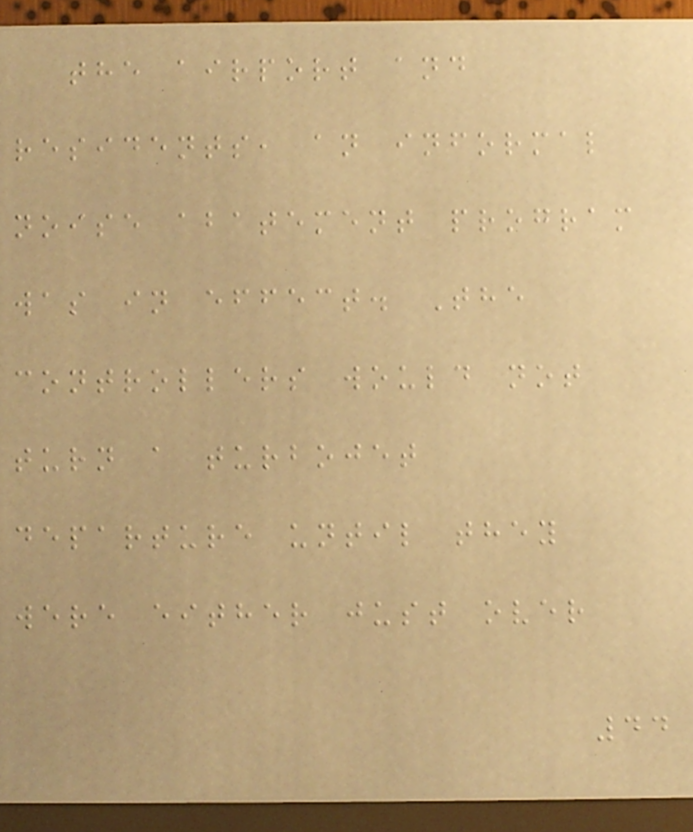the airport and
residents, an informal
noise abatement program
was in effect. The
controllers would not
turn a turbojet
departure until they
were either just over
44
